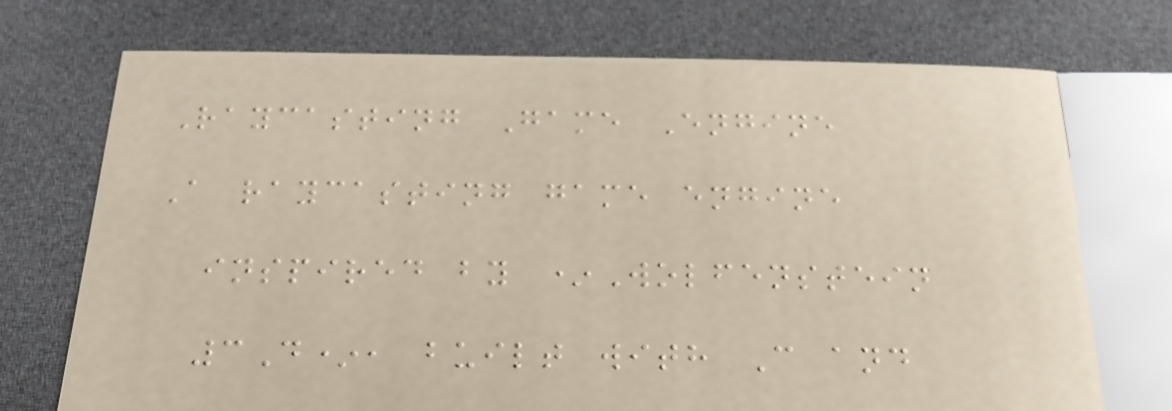Raycasting Game Engine
A raycasting game engine
inspired by *Wolfenstein
3D*, built with C and
